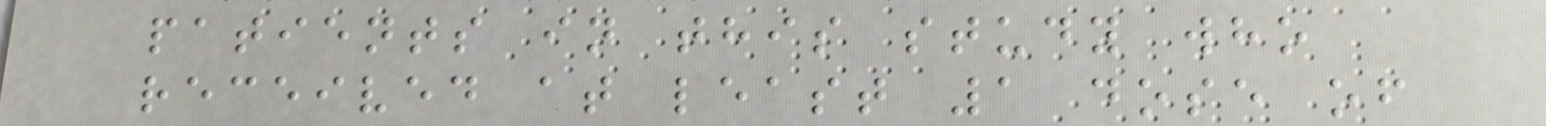patients in this study who
received at least 1 dose of
